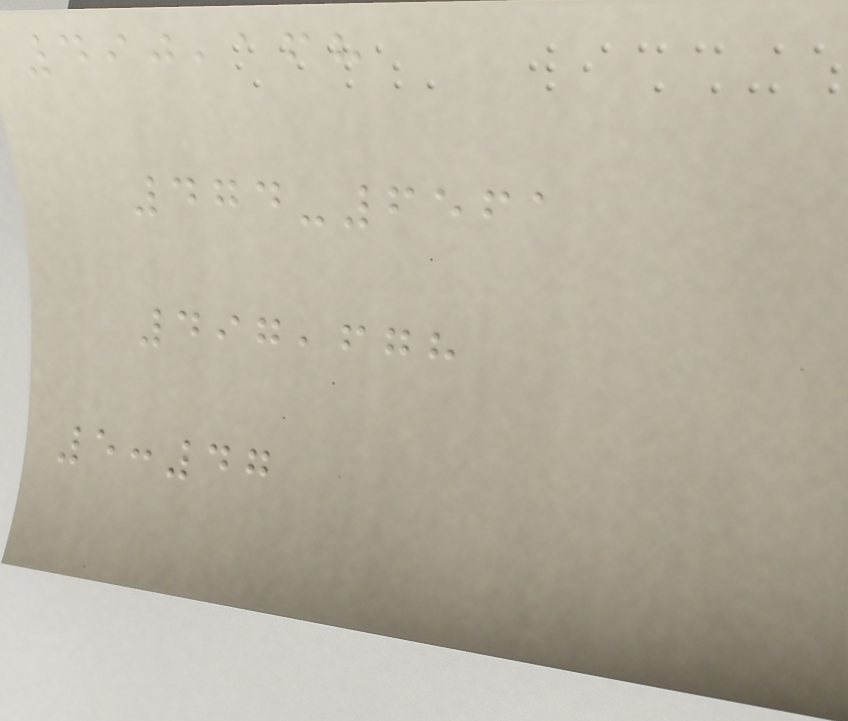490,168
474-6561
497,678
5:47
